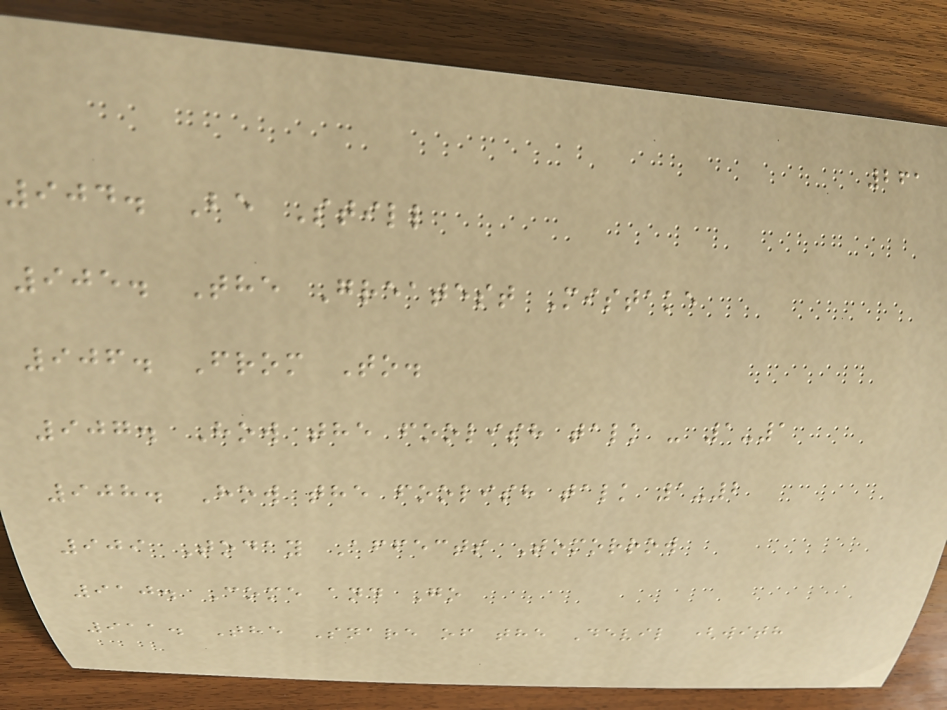261
904. Be Still
905. The Greatest Mistake
906. From To.
907. How the foolish talk - 1-1
908. How the foolish talk 1-2
909 Today Affects Tomorrow
910. Come and Go
911. The Snare of the Devil (with
